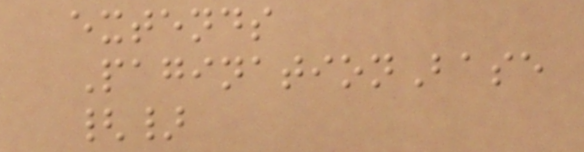extends
PaginationBase
{}
